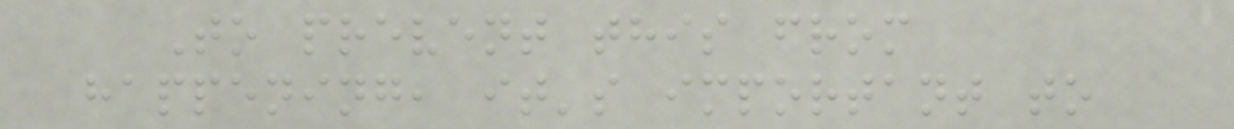To prevent this from
happening, it's important to
